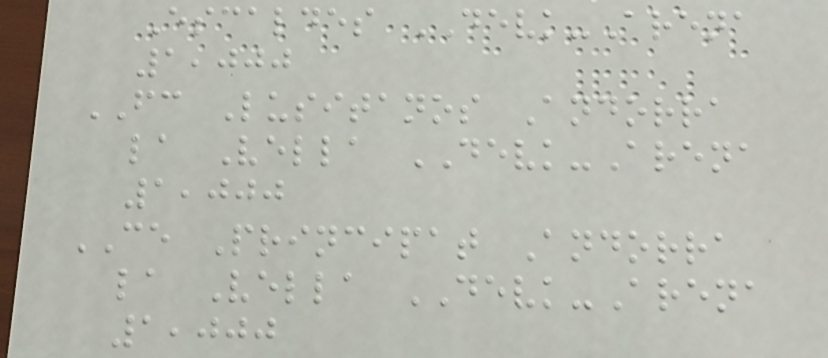Escaldes DEVK-Arena
1,000
FC Lusitanos Andorra
la Vella DEVK-Arena
1,000
CE Principat Andorra
la Vella DEVK-Arena
1,000
